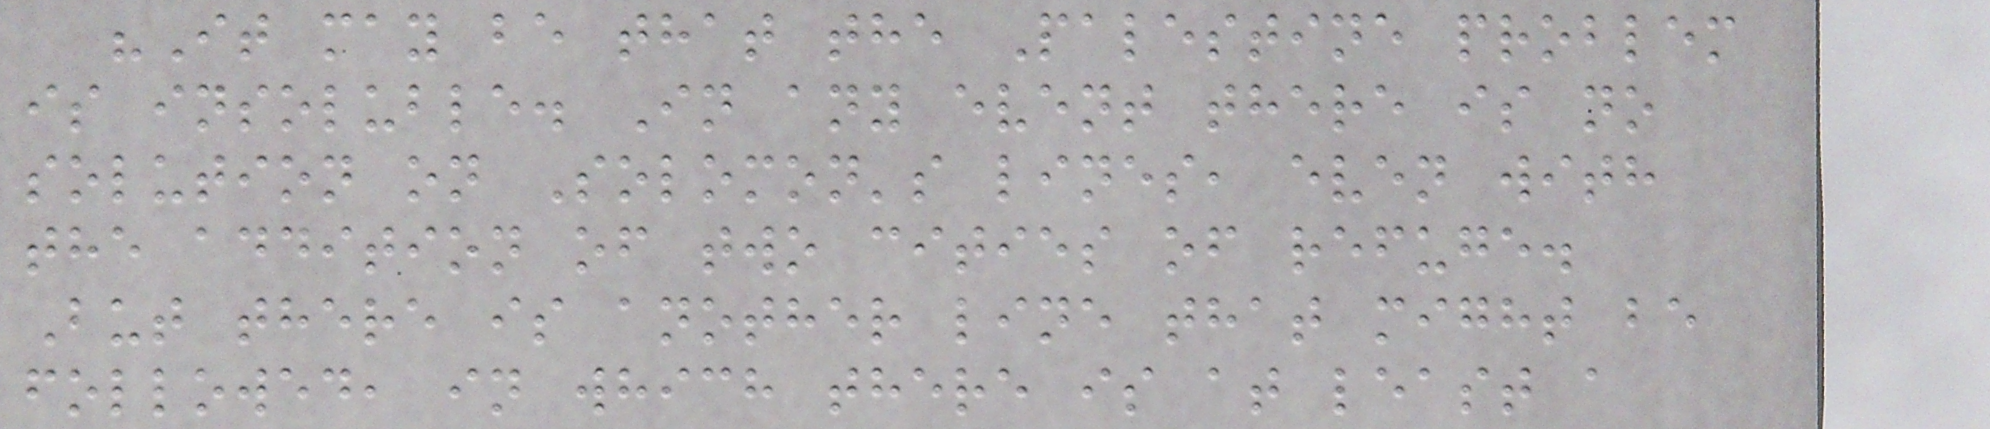"It may be that the Palestine problem
is insoluble. In any event there is no
solution on Solomon's lines, even with
the addition of two cities of refuge.
But there is another line that might be
followed, in which there is at least a
